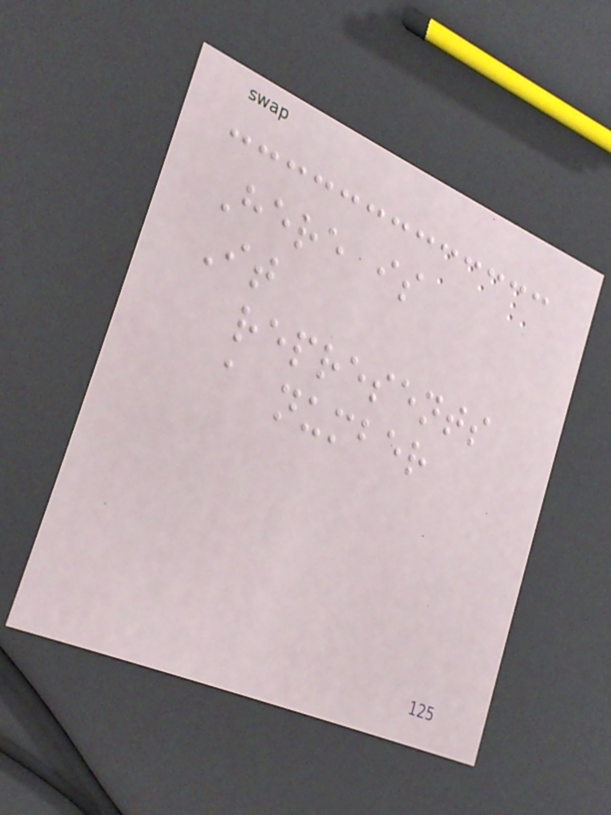Here is
It
represents
a number
